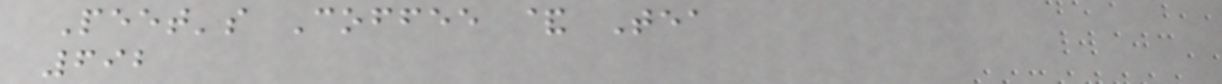Peet's Coffee & Tea
692
